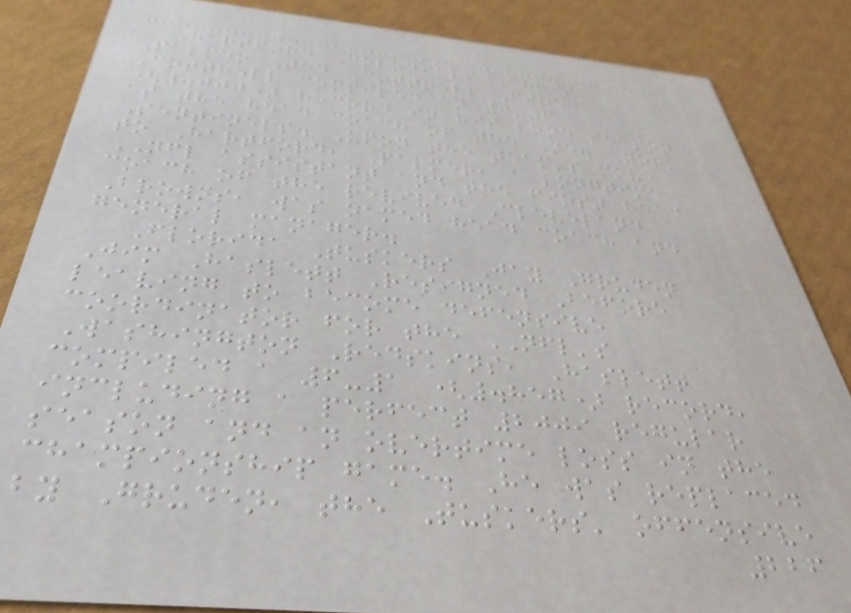Hartford Colonials Chris
Palmer Ted Cottrell Fired
Cottrell compiled an 0-6
(.000) record in his lone season
as the head coach of the New York
Sentinels. Upon the team's move
to Hartford, Palmer, a longtime
NFL assistant and the first head
coach of the revived Cleveland
Browns, was named head coach and
general manager.
Florida Tuskers Jay Gruden
Jim Haslett Resigned Before
leaving to become defensive
coordinator for the NFL's
Washington Redskins, Haslett
compiled a 6-1 (.857) record,
including a perfect 2009 regular
season and an overtime loss in the
championship game. He was replaced
by Gruden, the Tuskers' offensive
226
